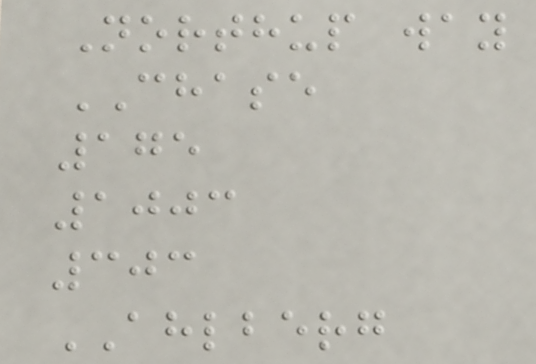Northup way
CHASE
175
1003
303
AHLBERG
